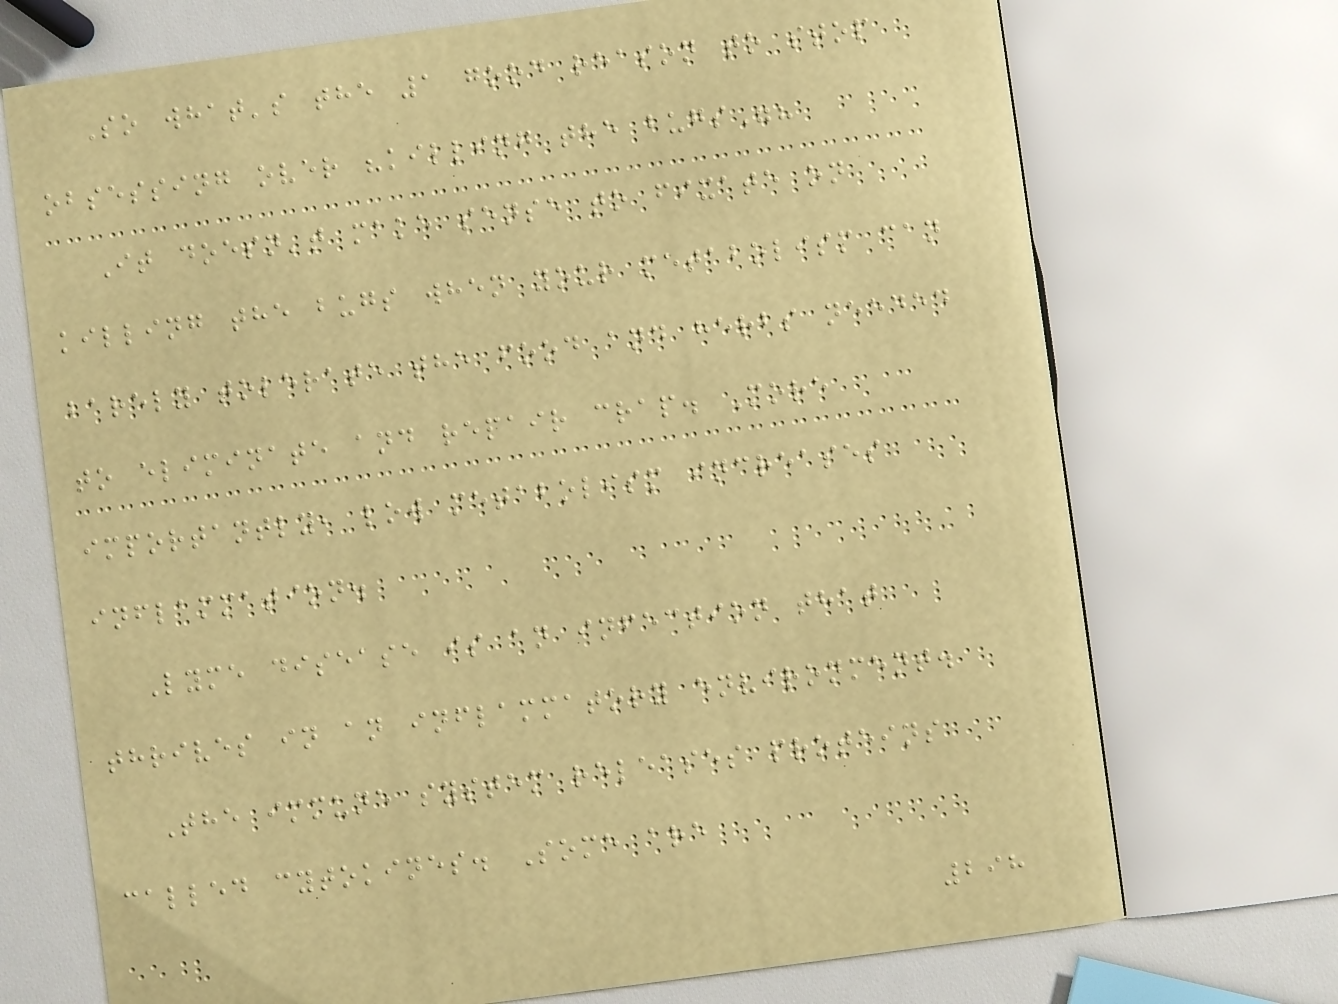So what's the 1 good reason to stop
obsessing over "killing the bugs"?
It doesn't make sense to fixate on
killing the bugs when your metabolism can
barely tolerate the food and herbs needed
to eliminate and repair crap. More
importantly, low metabolism increases
inflammation.
Lyme disease is an infection that
thrives in an inflammatory environment.
The immune system releases proteins
called cytokines. Some are
298
